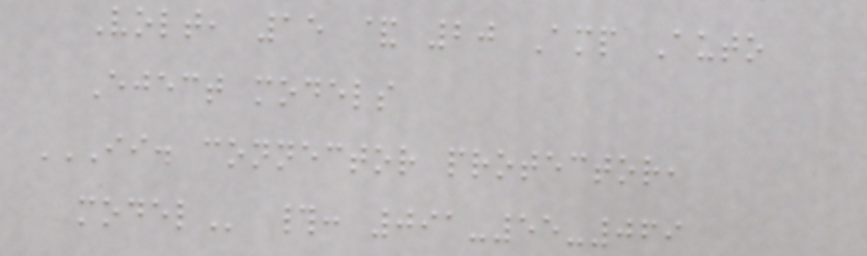Volt, 15 & 20 Amp Auto
Eject models
II. CONNECTOR PROTECTOR,
MODEL #: 091-55-069
